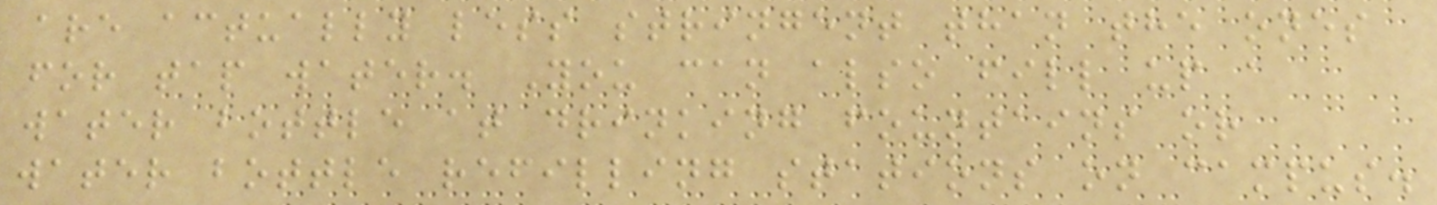are actually less stringent than the ones
for tap water. You can also fill up a
water bottle at drinking fountains or
water bottle refilling stations on campus.
